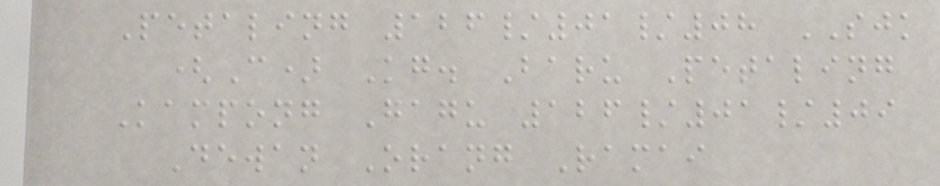Petaling 126/01/08 SJK
(C) Kg. Baru Petaling
Kampong Gagu 126/01/09
Dewan Orang Ramai
